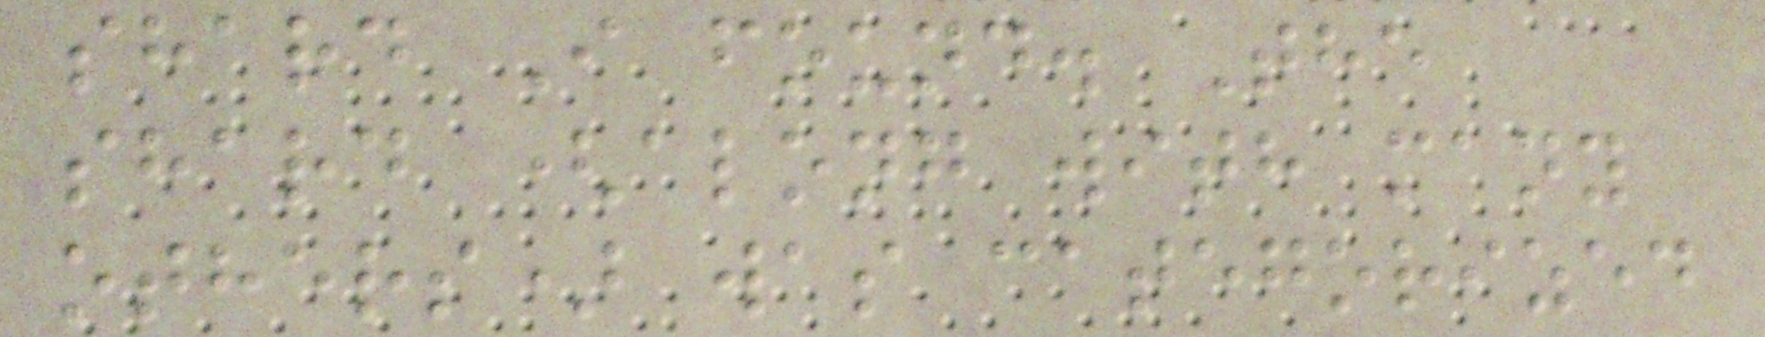shard I found. The
shard (along with many
others) was categorized
